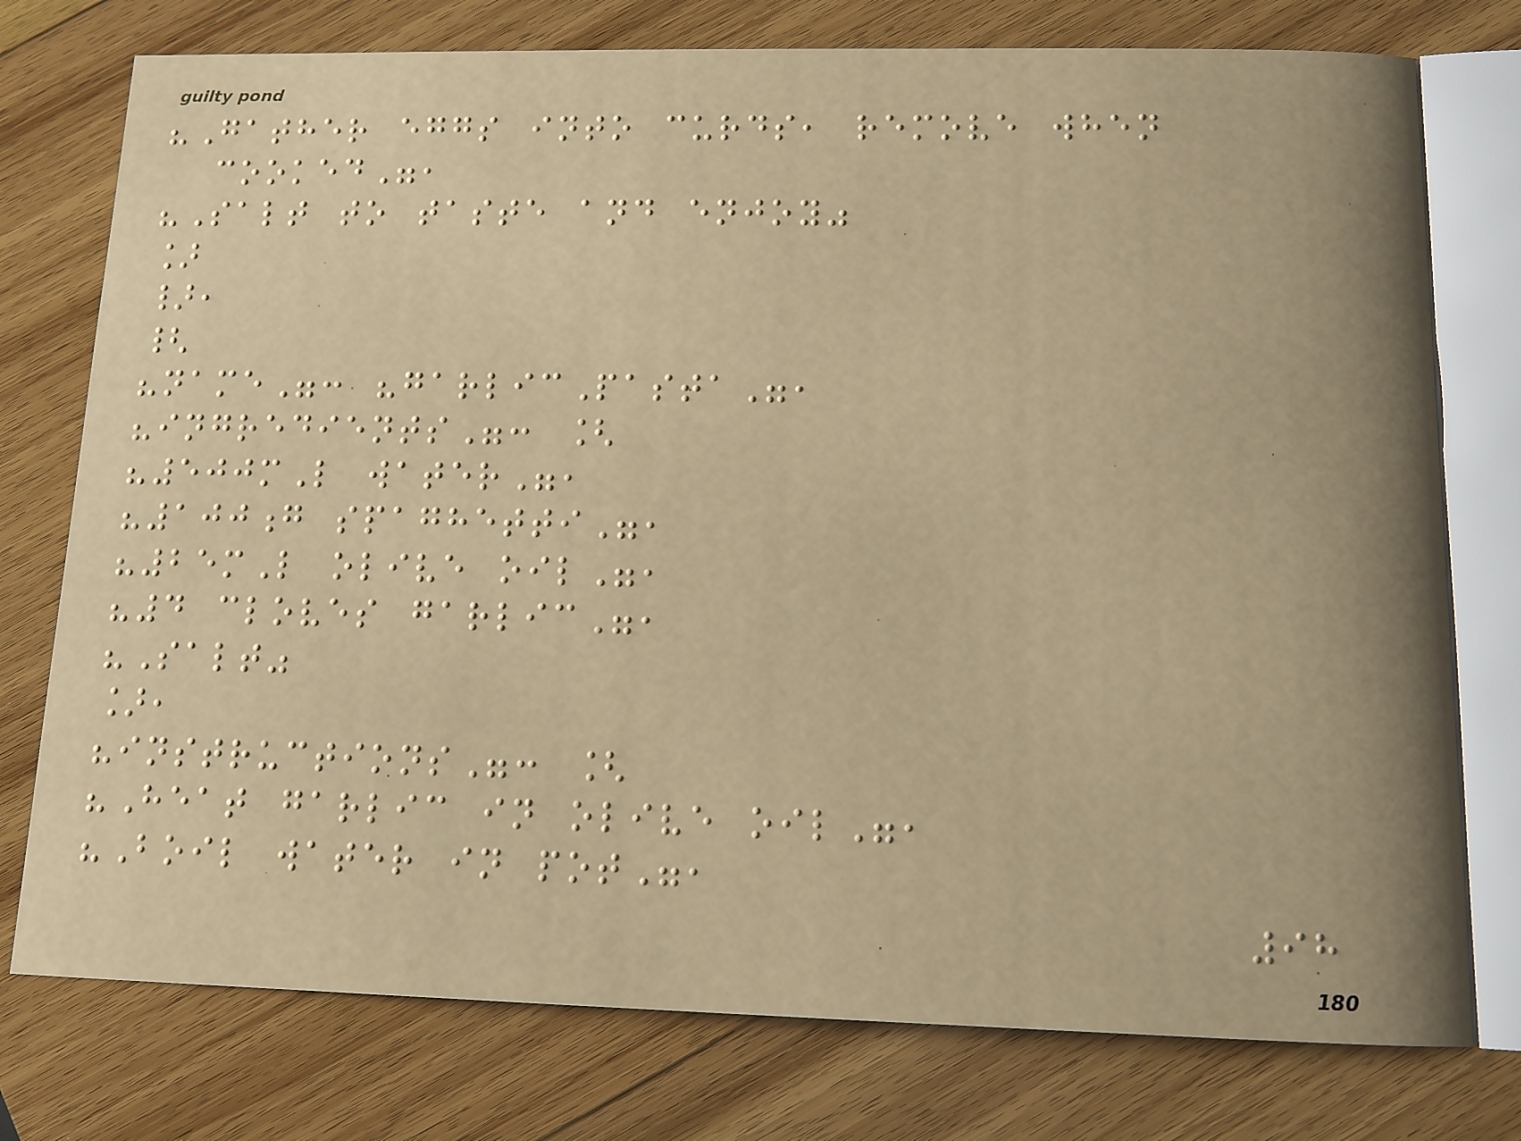"Gather eggs into curds, remove when
cooked",
"Salt to taste and enjoy"
]
},
{
"name": "garlicPasta",
"ingredients": [
"500mL water",
"100g spaghetti",
"25mL olive oil",
"4 cloves garlic",
"Salt"
],
"instructions": [
"Heat garlic in olive oil",
"Boil water in pot",
98
